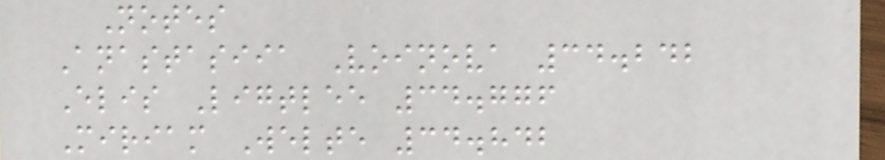Notes
Anastasiia Voinova 34.242
Elis Ligtlee 34.776
Miriam Welte 34.842
